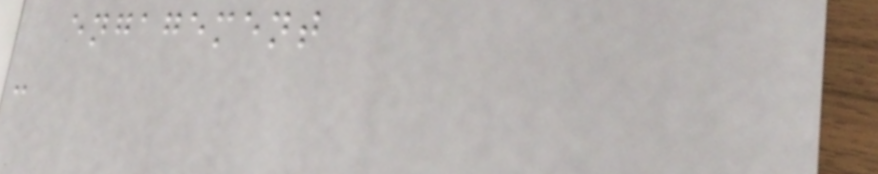engagement
-
